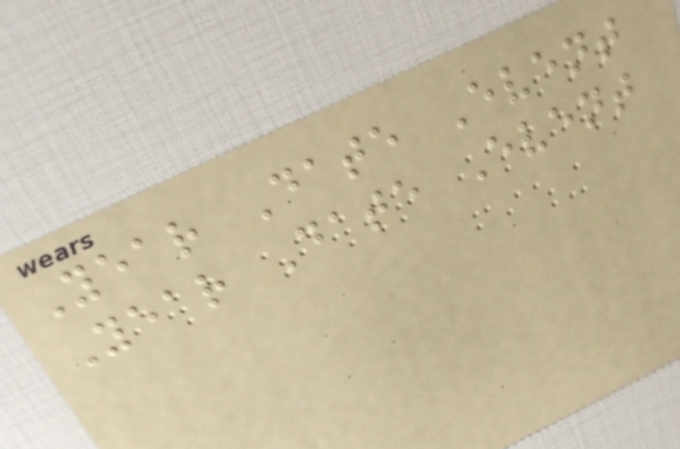Year Date Event
Year Date Event
